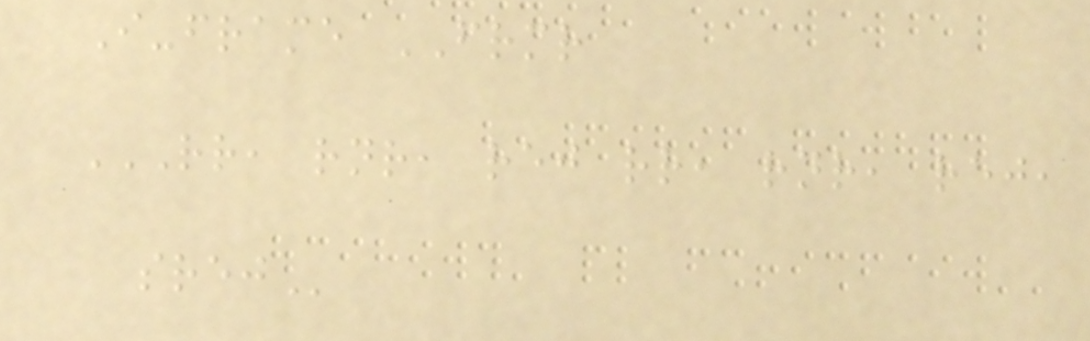I-frame FRMR
RR, RNR, REJ RR, RNR, REJ,
SREJ
